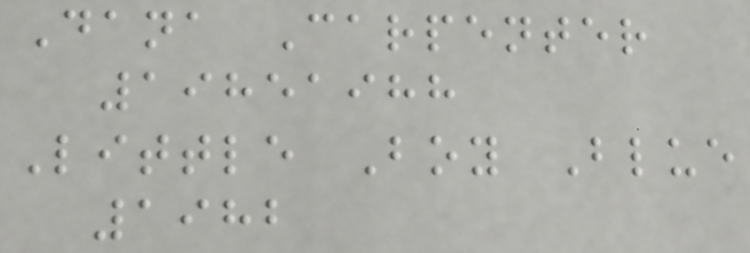Dana Carpenter
19851988
Little Boy Blue
1982
